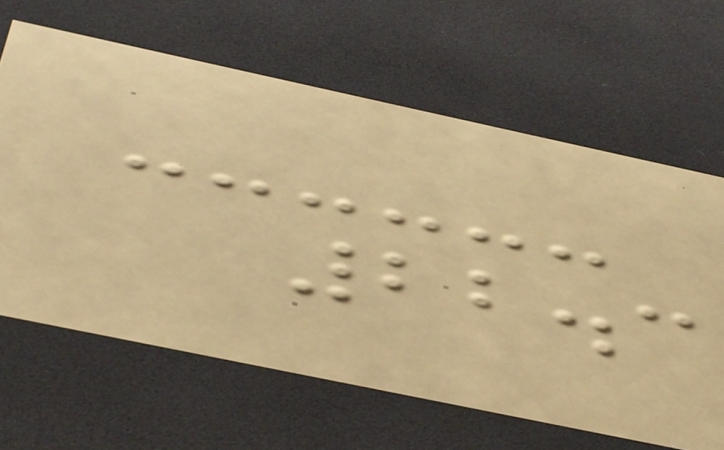22.3
